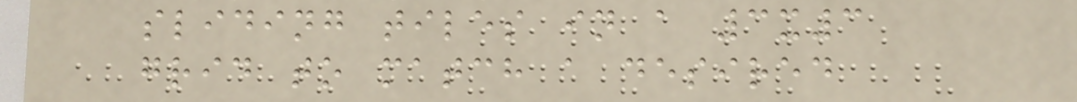sliding tiles in a 3x3
grid to match a desired
